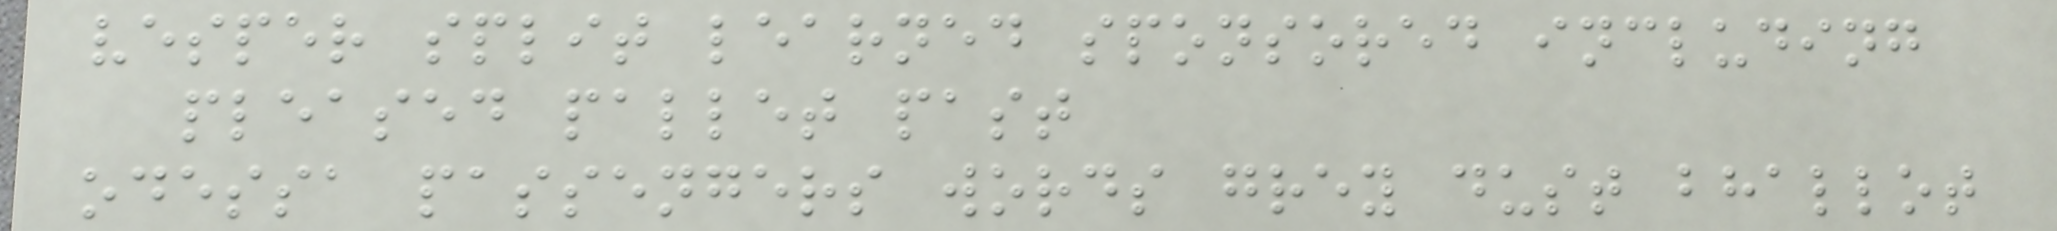vesper split learned sponsored including
pleased pallet past
odessa passengers words grey dust bhallot
